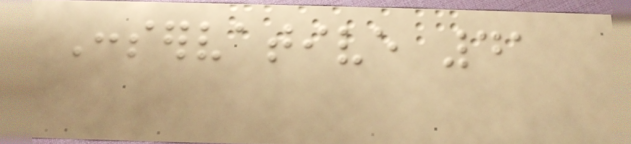Conservative 41
